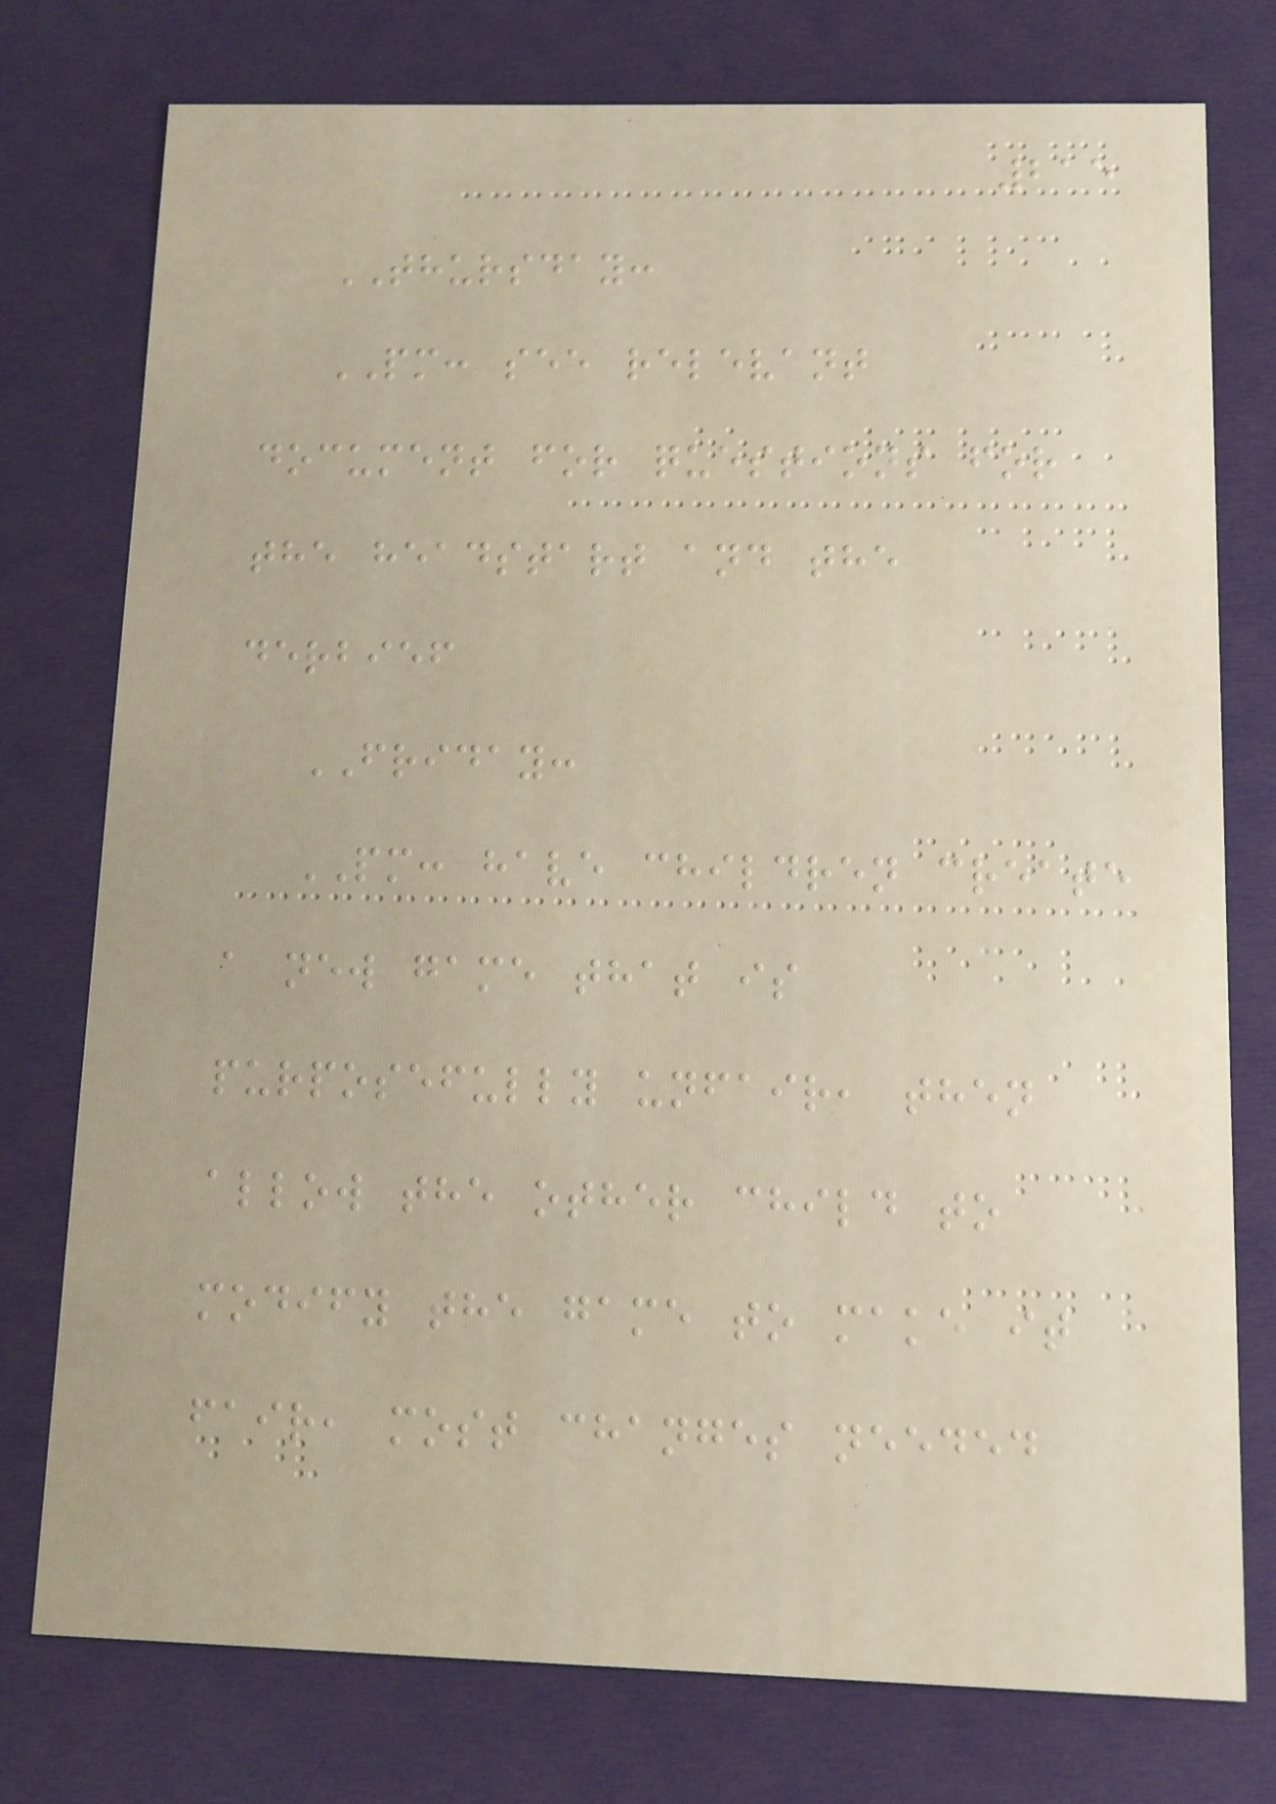215
THURSDAY:
PM: see relevant
document for questions for
the headstart and the
derbief
FRIDAY:
PM: have children create
a new game that is
purposefully unfair, then
allow the other child to
modify the game to make it
fair, most changes needed
